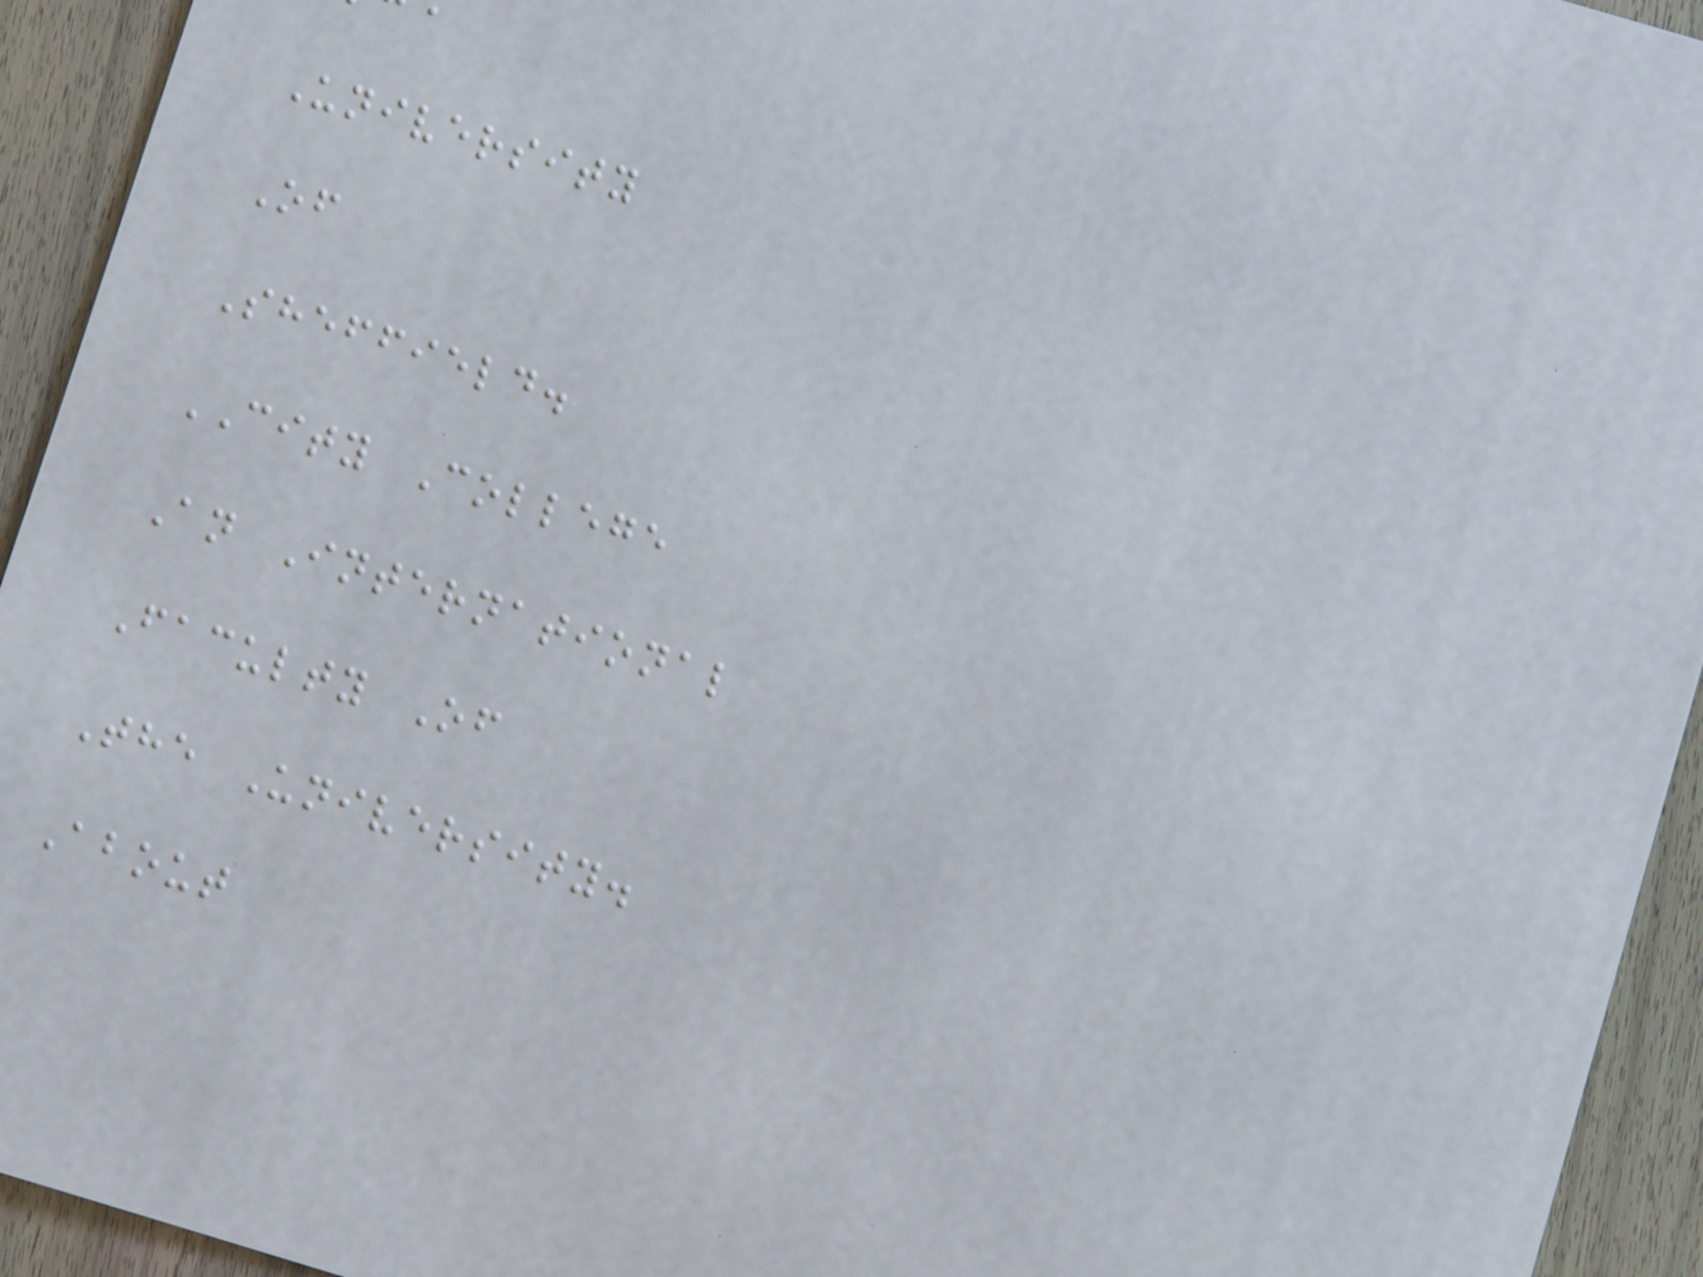University
Of
Sheffield.
CITY College
An International
Faculty Of
The University.
About
